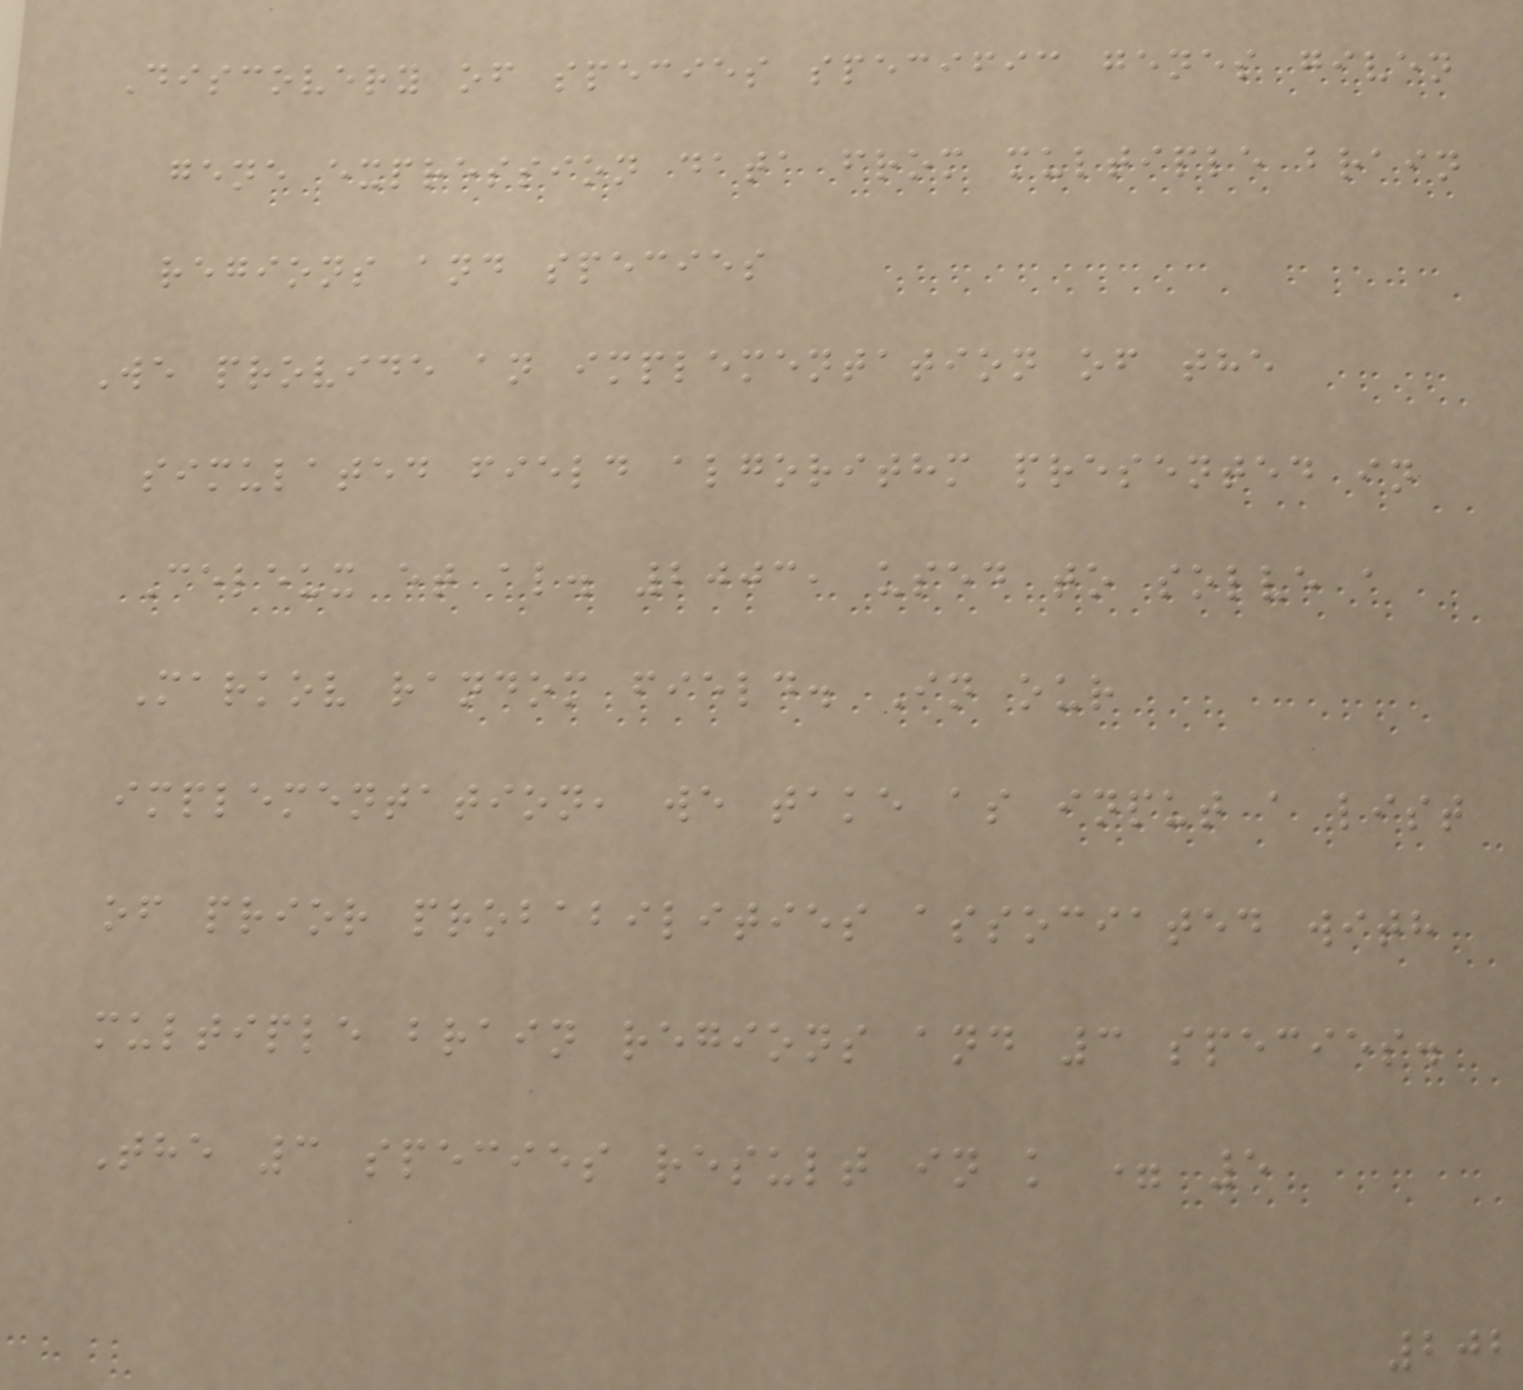Discovery of species specific genes given
gene expression data from multiple brain
regions and species
We provide an implementation of the
simulated field algorithm presented in
Celeux et al. 2003, used to solve a
Markov random field. In our
implementation, we take as input a list
of prior probabilities associated with
multiple brain regions and 3 species.
The 3 species result in k = 5
202
